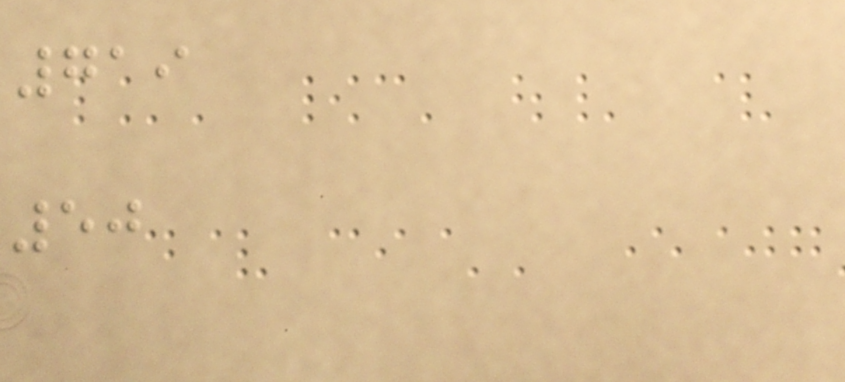719
50
